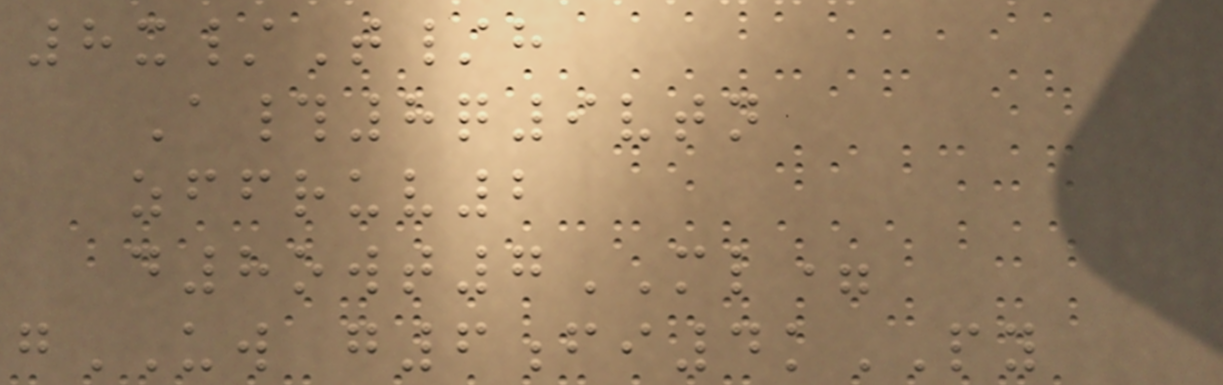8x/T/h
A#8q9vtn
zffruv2
d8owt7ML=
gUW g6fi4kPY
